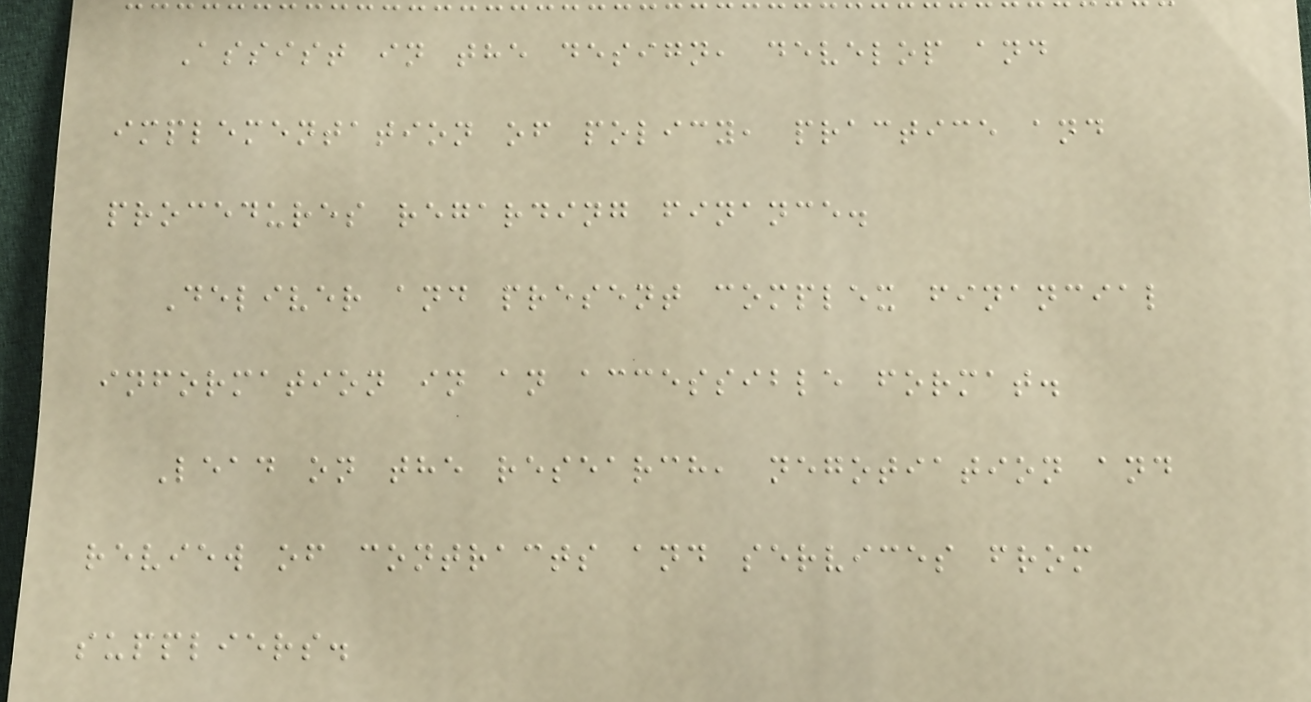Assist in the design, develop and
implementation of policy, practice and
procedures regarding finance.
Deliver and present complex financial
information in an accessible format.
Lead on the research, negotiation and
review of contracts and services from
suppliers.
